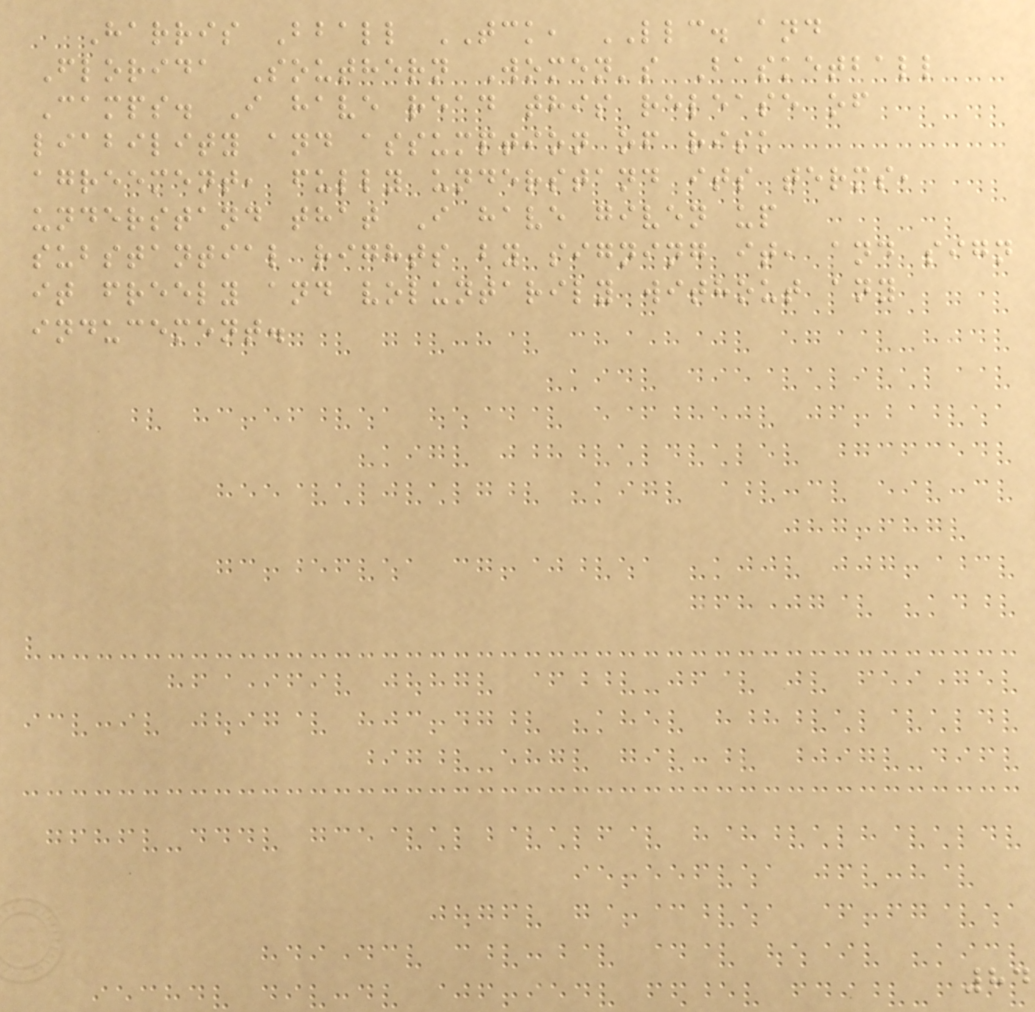Harris Bball TCK, LLC. and
Florida Southern Women's Basketball
Camps. I have read this release of
liability and assumption of risk
agreement, fully understand its terms,
understand that I have given up
substantial rights by signing it, and sign
it freely and voluntarily without any
inducement.
84
